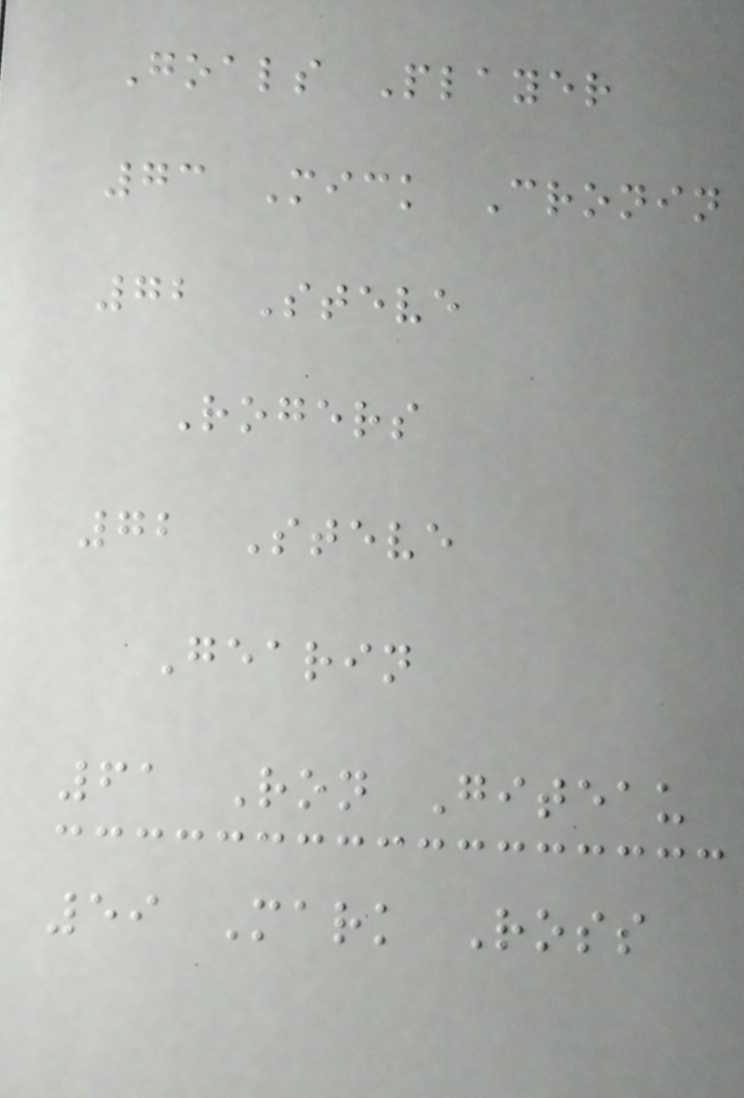Goals Player
73 Mick Cronin
72 Steve
Rogers
72 Steve
Gearin
61 Ron Giteau
59 Mark Ross
